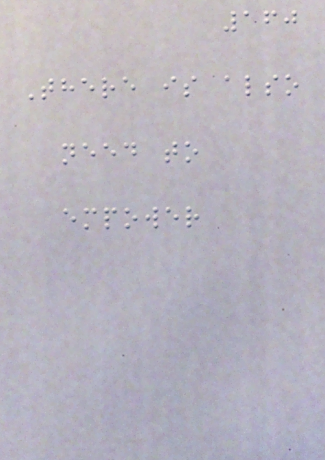160
There is also
need to
empower
